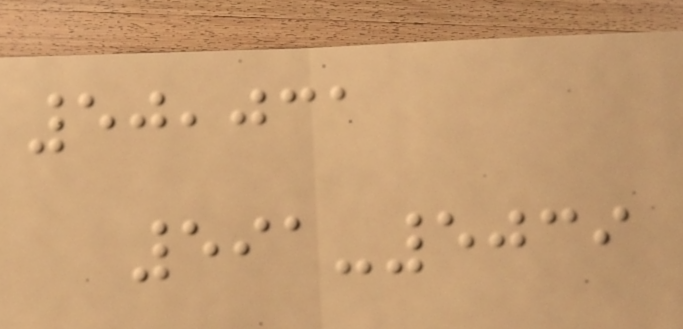50,031
591-5039
